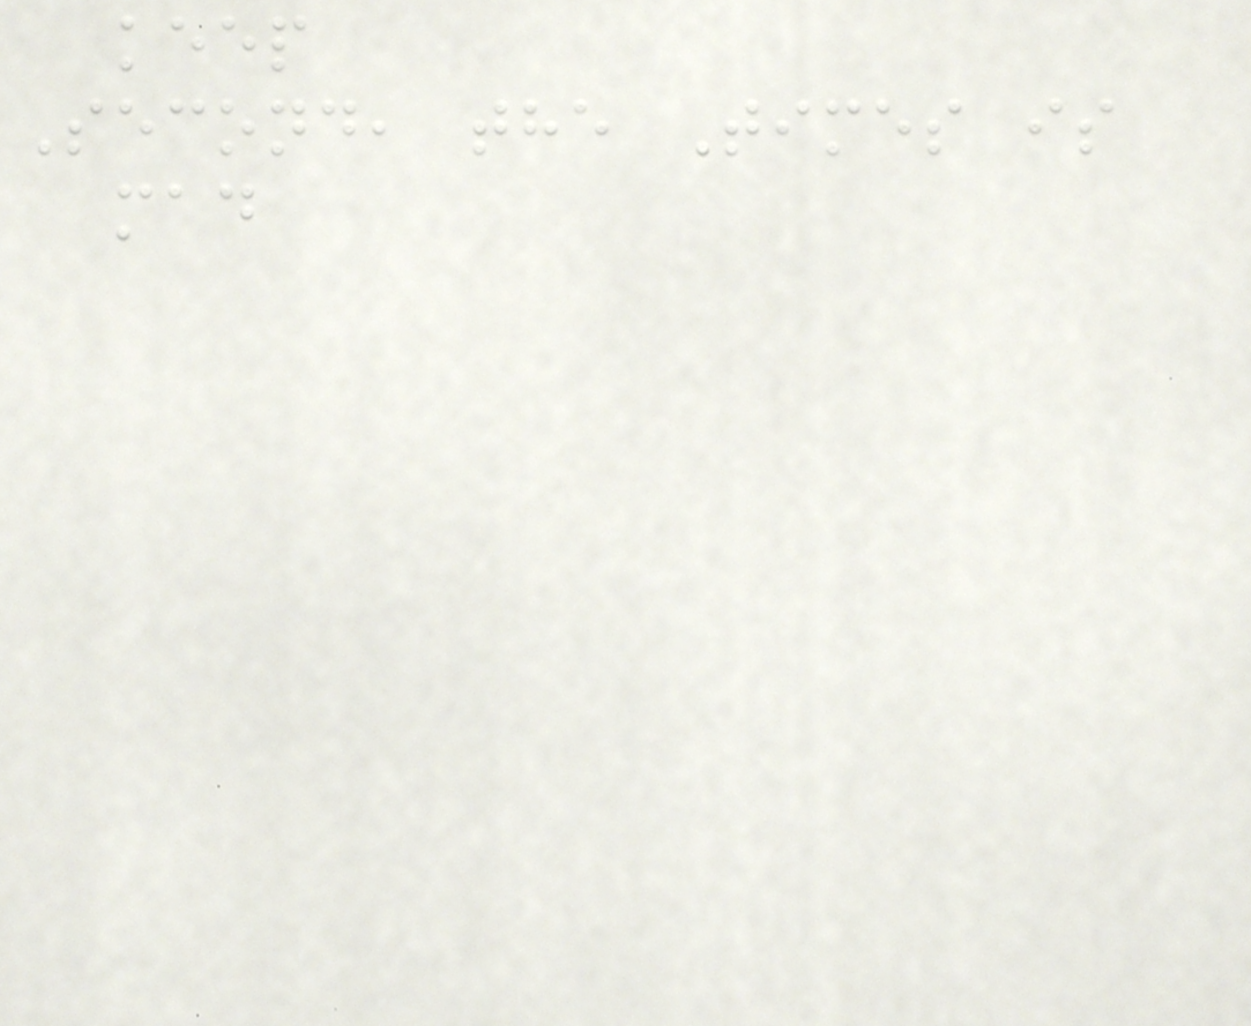keep
Second, the Times is
mad
